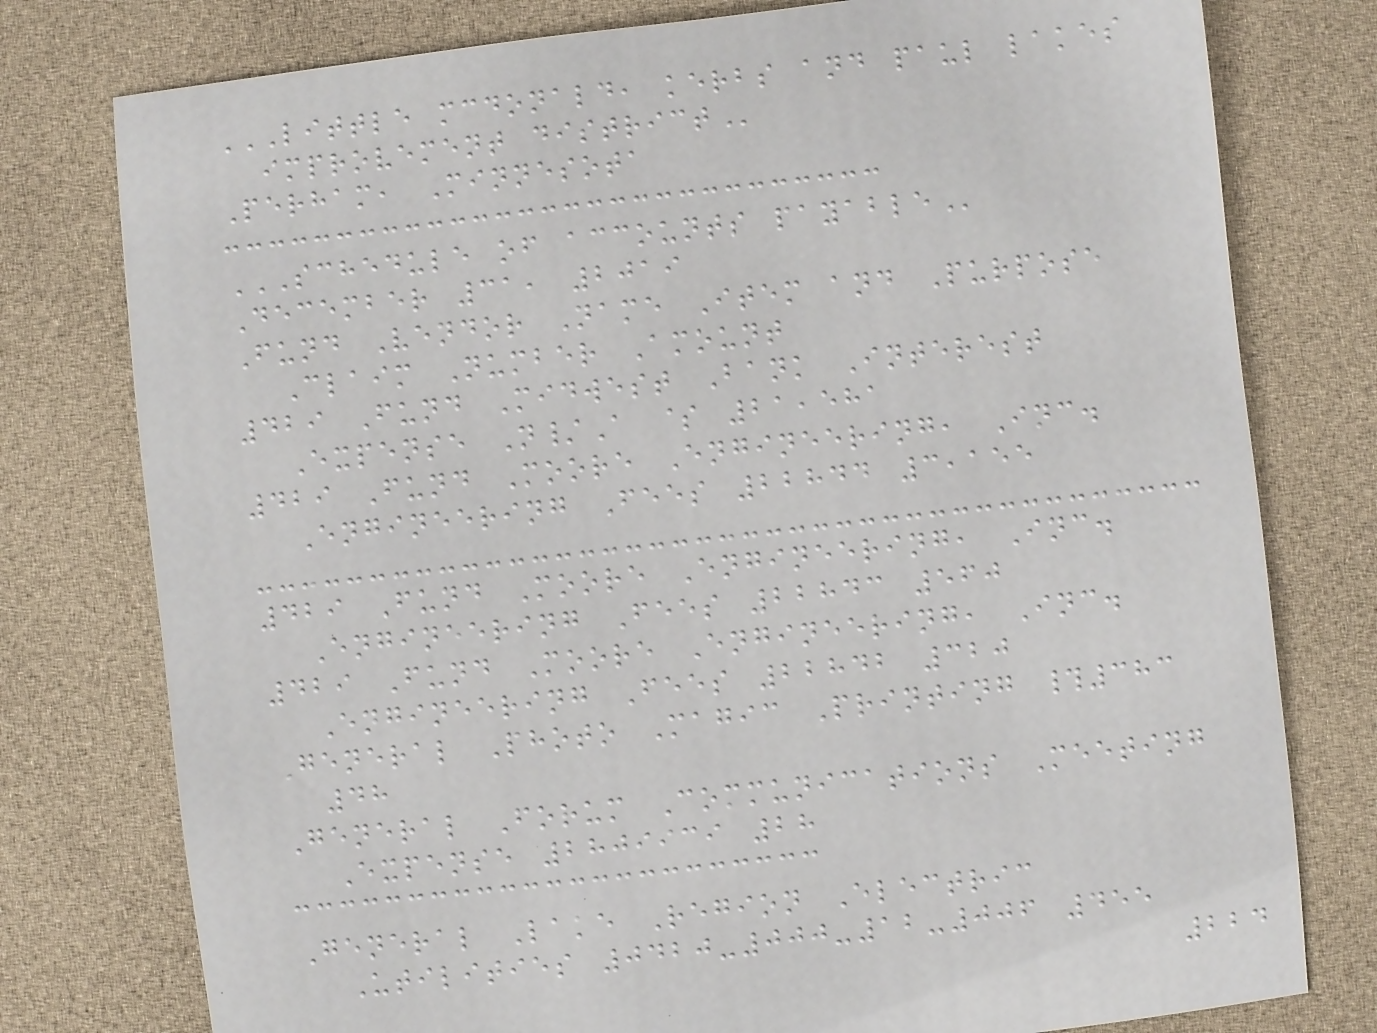LITTLE MCDONALD, KERBS AND PAUL LAKES
IMPROVEMENT DISTRICT
Perham, Minnesota
SCHEDULE OF ACCOUNTS PAYABLE
December 31, 2019
Fund Vendor Name Item and Purpose
Claim Number Amount
429 Fund Midwest Bank Interest
Expense N/A $ 21,581
429 Fund Moore Engineering, Inc.
Engineering Fees 22844 3,155
429 Fund Moore Engineering, Inc.
Engineering Fees 22843 560
429 Fund Moore Engineering, Inc.
Engineering Fees 22842 320
General Photo Magic Printing #383
48
General Forum Communications Meeting
Expense 2809939 28
General Lake Region Electric
Utilities 0420-000-12-006 455
224
